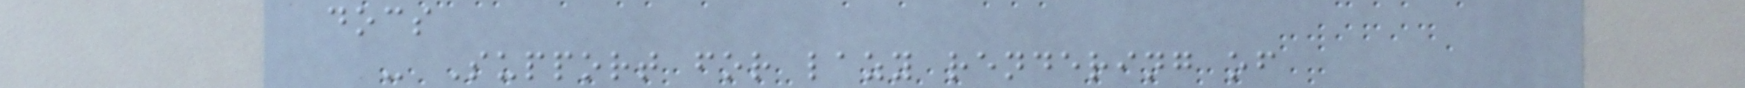docs
- Support for lazy rendering of
